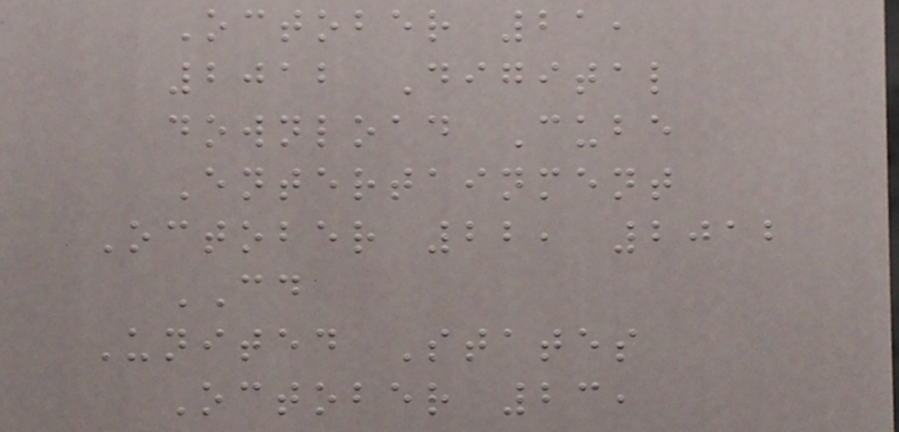October 21,
2012 Digital
download Cube
Entertainment
October 22, 2012
CD
United States
October 23,
